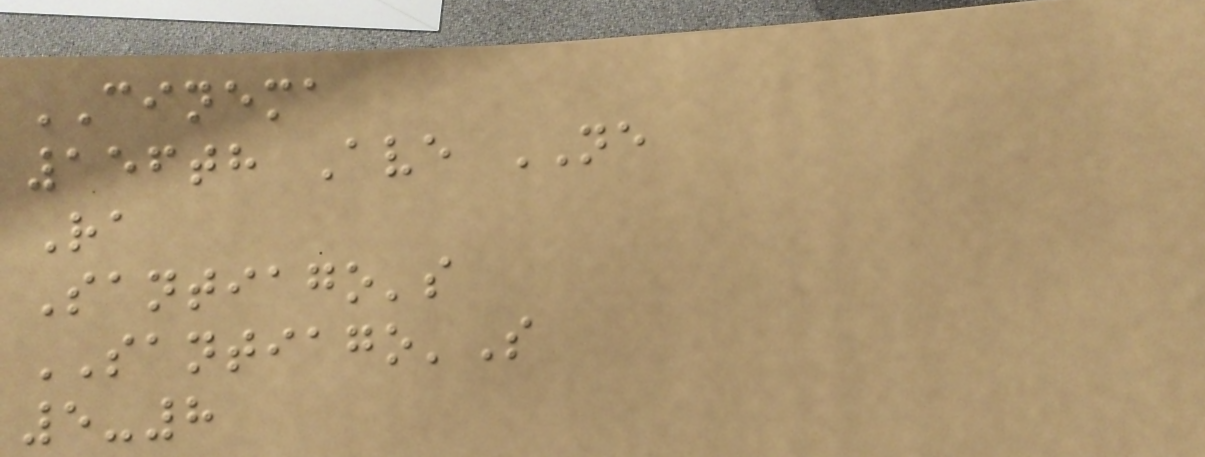CINEMA
156th Ave NE
Ra
Santiago's
SANTIAGO'S
5-8
